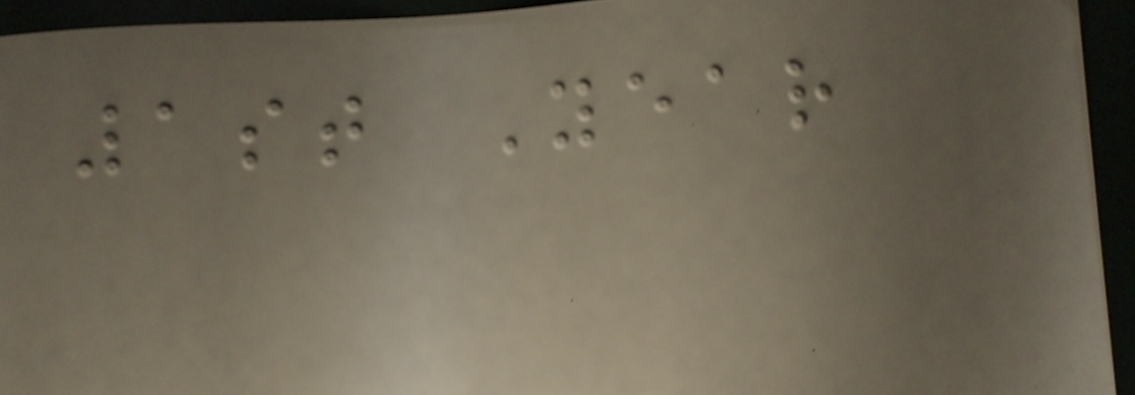1st Year
